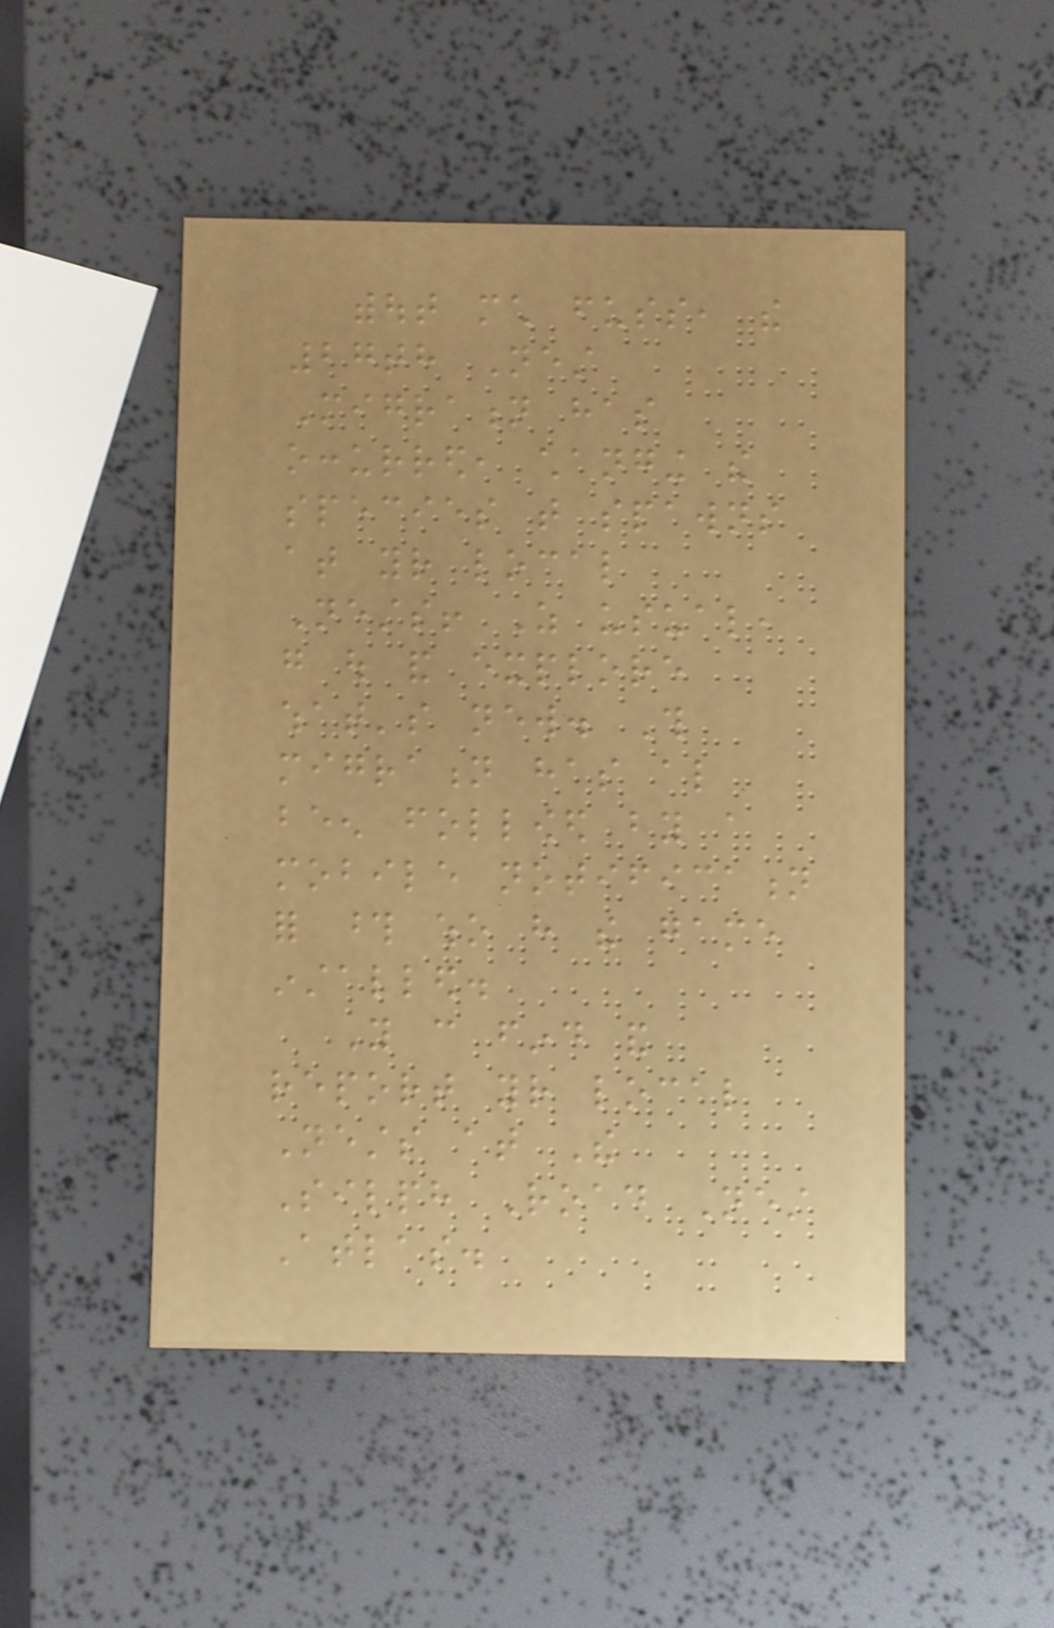without much fuss, the
27th Nest
Migration has
occurred, changing the
species that spawns
at your local
Nests! As usual,
go out and explore
what's new. This
migration has also
been followed by a
mobile notification
for those who have the game
installed.
You can find and
report your local
Nests at The
Silph Road Nest
Atlas.
